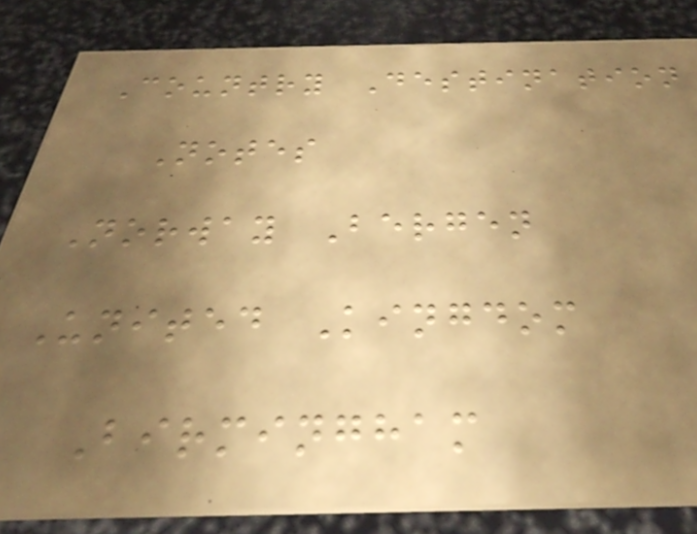Country Destination
Notes
Norway Bergen
United Kingdom
Birmingham
